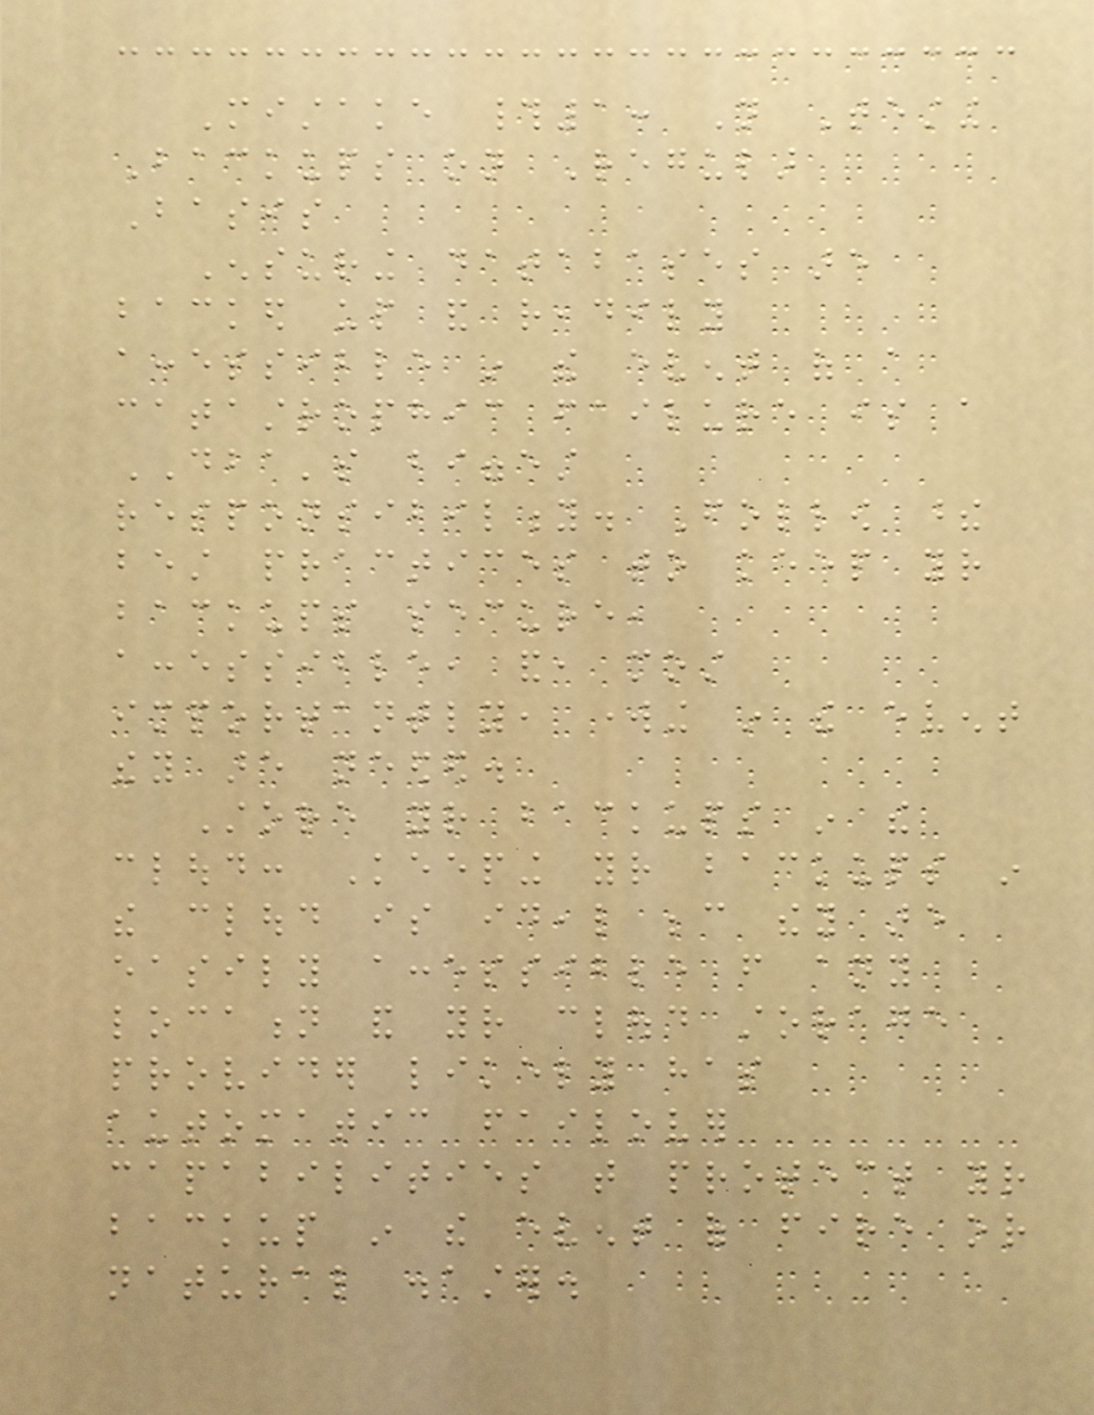Mistake #1: Not Testing
Backups on Regular
Basis
Ensuring databases are
backed up and readily
accessible in the event of a
catastrophic failure is a
DBA's biggest
responsibility. Follow these
best practices to keep your
backups secure,
accessible, and, most
importantly, working in the event
they are needed.
Store your backups in the
cloud: Keeping your backups in
the cloud is ideal because they are
easily accessible from any
location and your cloud storage
provider likely has
automatic failover
capabilities that protect your
backup in the event of fire or
natural disaster.
